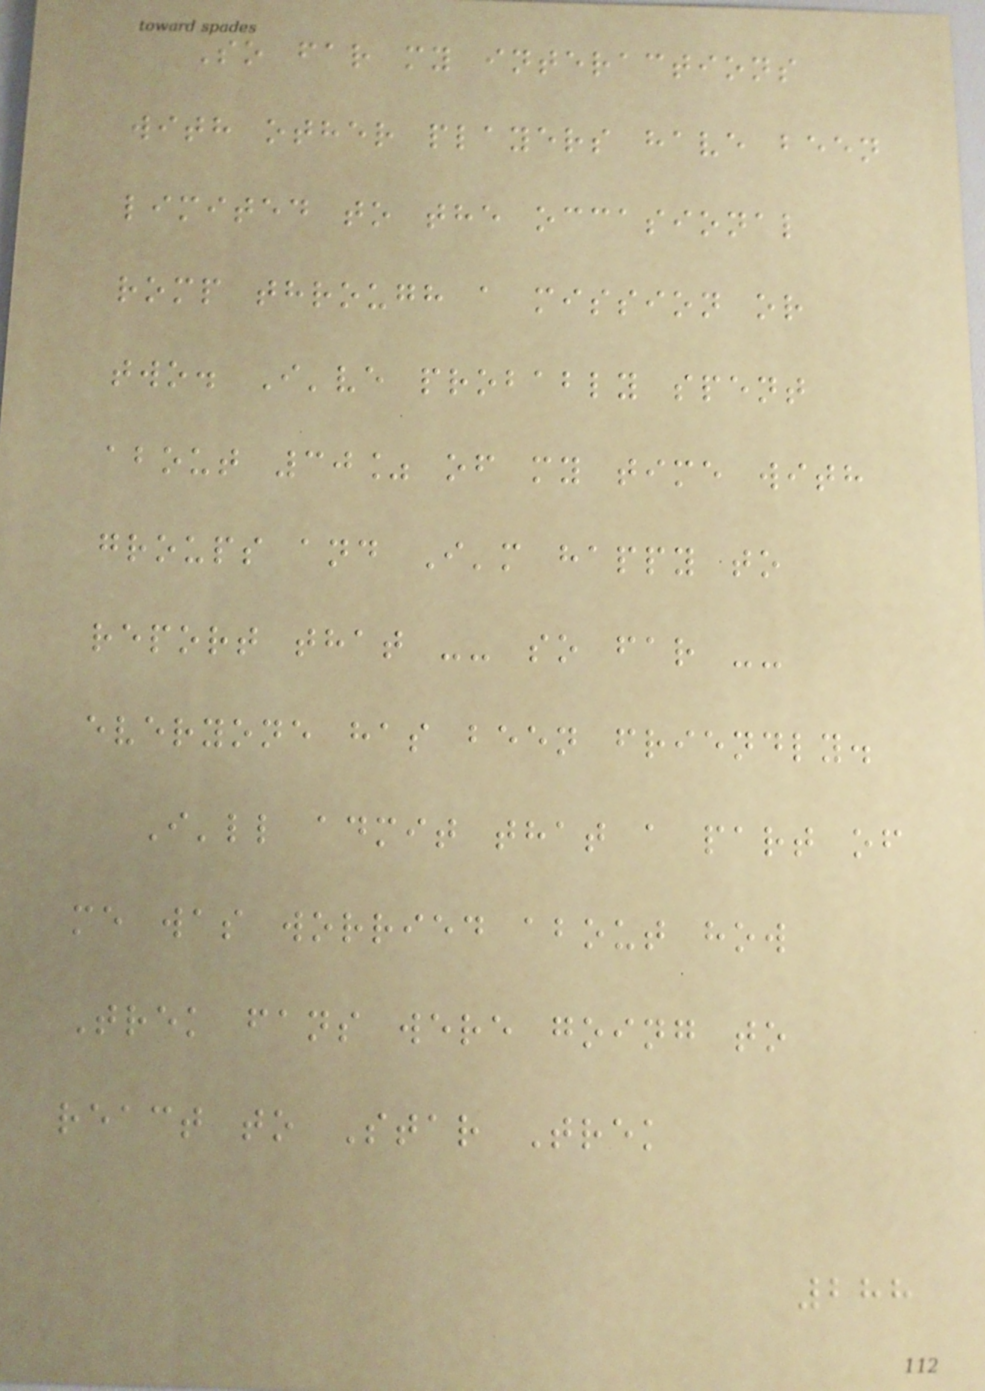So far my interactions
with other players have been
limited to the occasional
romp through a mission or
two. I've probably spent
about 30% of my time with
groups and I'm happy to
report that -- so far --
everyone has been friendly.
I'll admit that a part of
me was worried about how
Trek fans were going to
react to Star Trek
288
